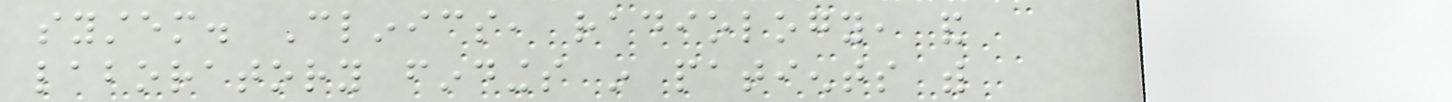system. Clinics, radiology, and
laboratory findings in patients with
